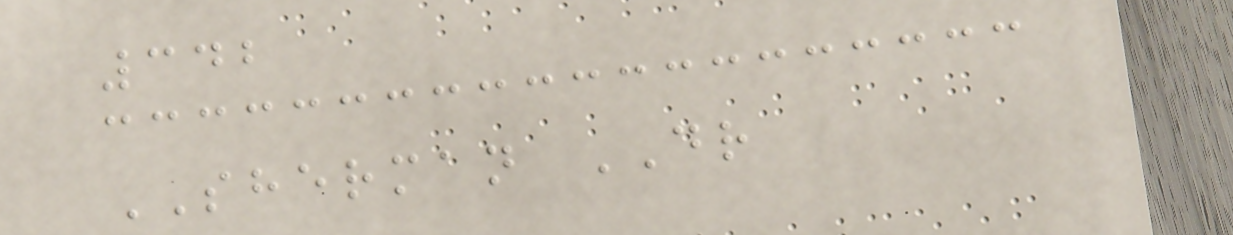342
SHERMAN DR
